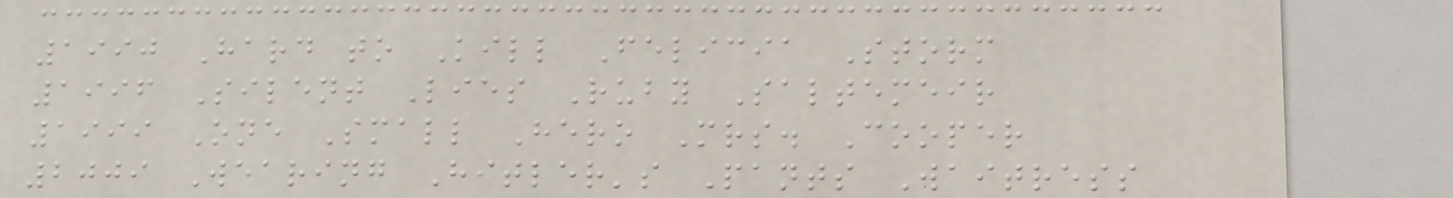1990 Hard to Kill Felicia Storm
1996 Silent Lies Ruby Saltemeir
1999 One Small Hero Mrs. Cooper
2009 Wearing Hitler's Pants Waitress
